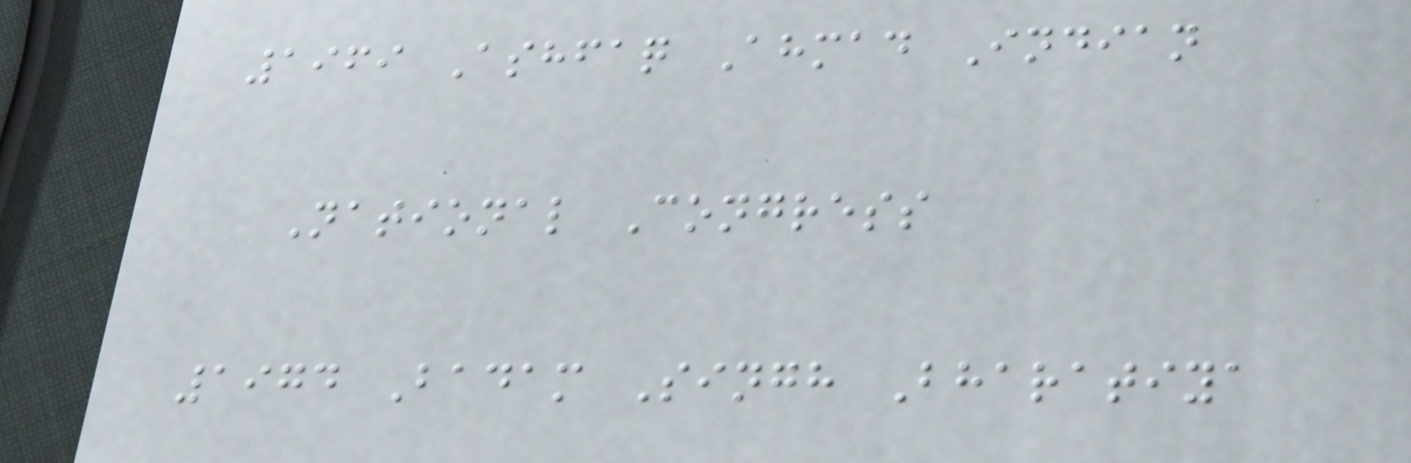1969 Ashfaq Ahmad Indian
National Congress
1974 Badam Singh Bharatiya
